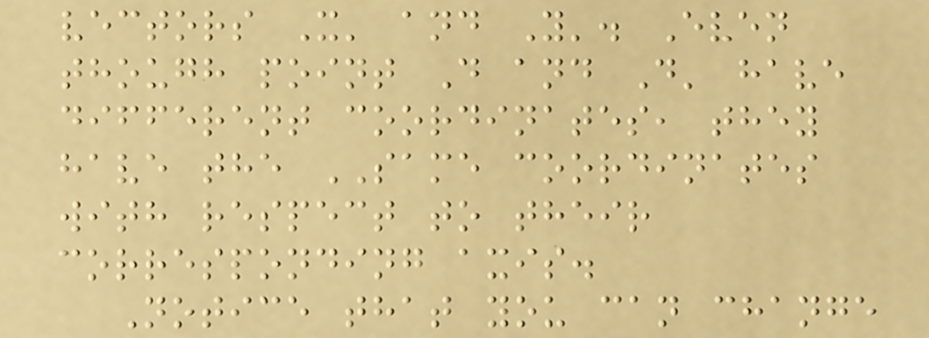vectors X' and Y'. Even
though point D and D' have
different coordinates, they
have the SAME coordinates
with respect to their
corresponding axis.
Notice that you can change
